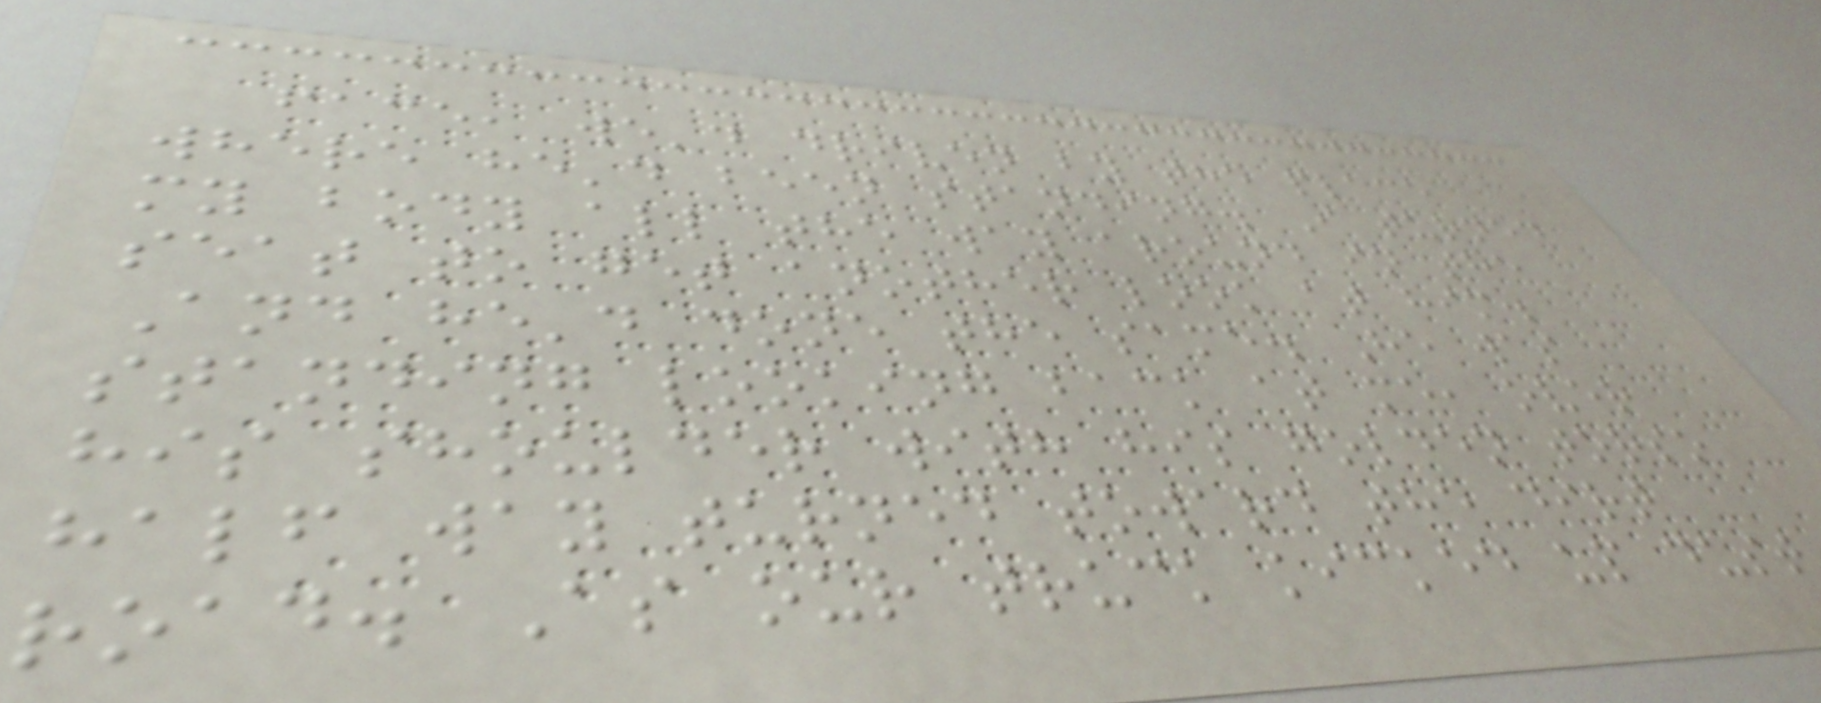face, we'd driven by the place
where he'd been standing. I turned
my body all the way around in the
seat to get another look at him.
And he'd done the same. He was
standing looking back at me, over
his shoulder with his golden torso
half way turned toward the dirt
road. As our truck kicked up dust
